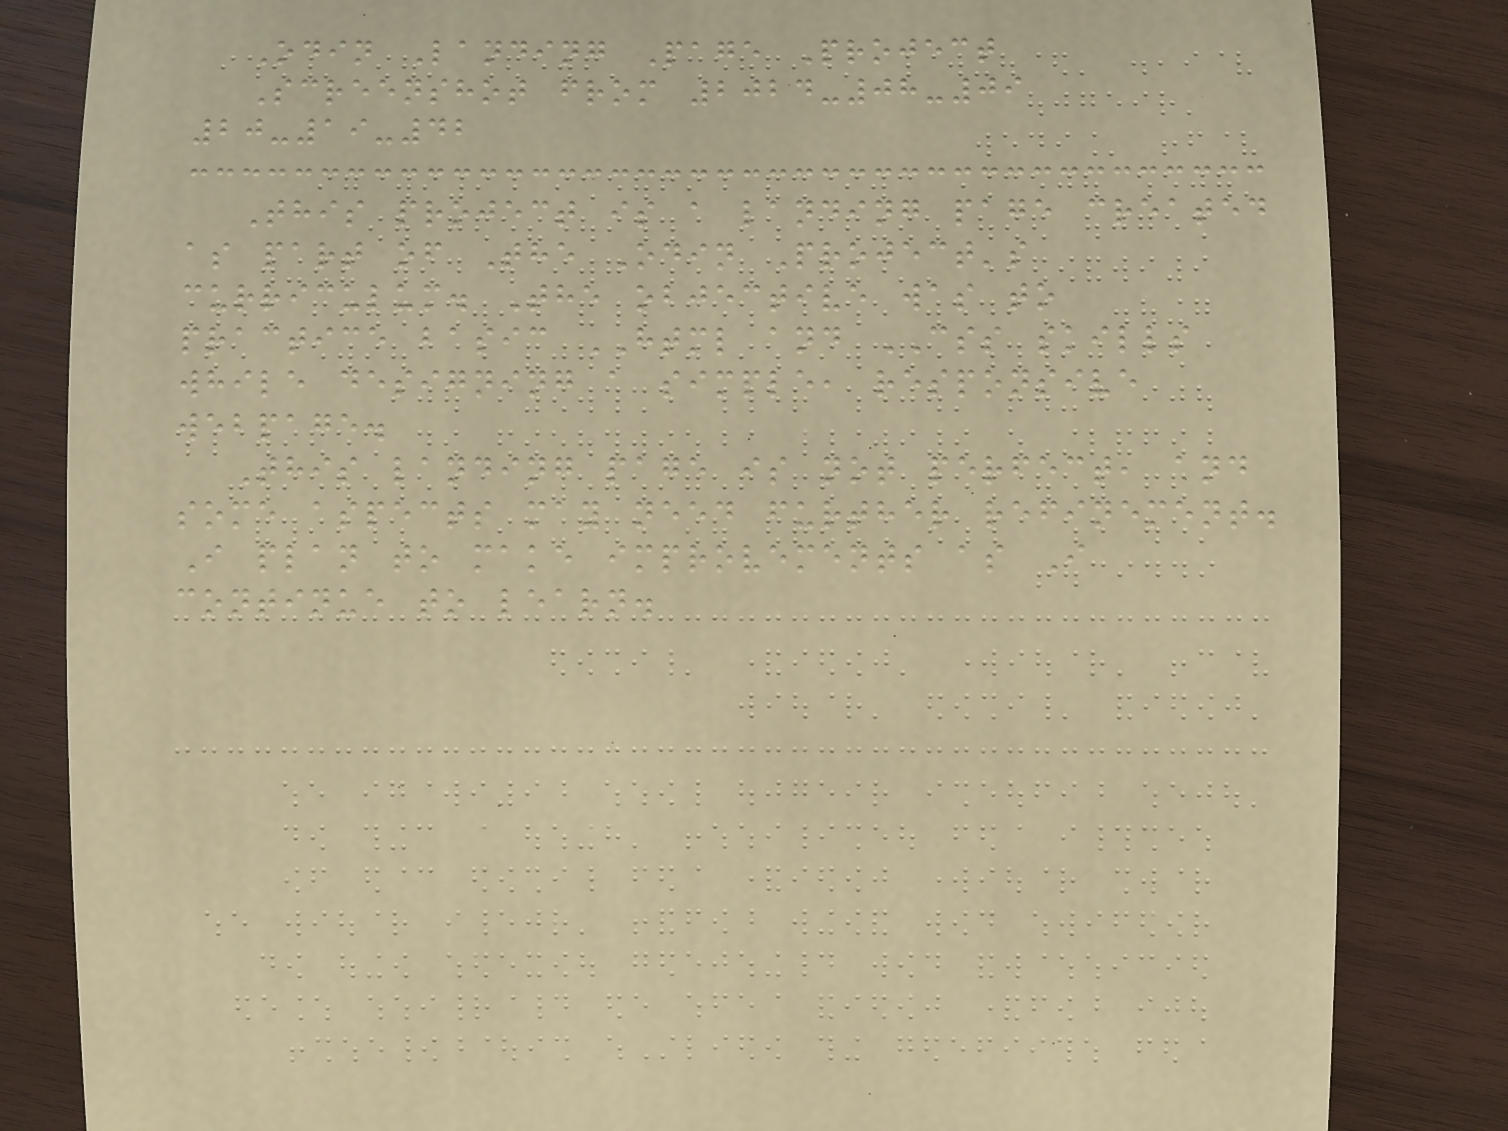Odin Landing Page Project
Screenshot from 2024-08-09
20-19-42
This project is a landing page created
as part of The Odin Project's
curriculum. The objective was to
practice basic HTML and CSS skills
while designing a simple, responsive
webpage.
This landing page is not perfect, and
some aspects may need further refinement.
I plan to make improvements as I
continue to learn.
